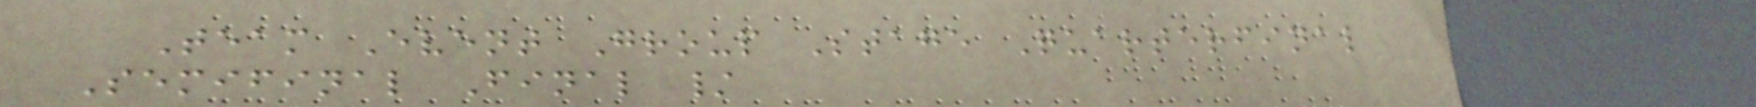Team Event Group Stage Quarterfinal
Semifinal Final /
